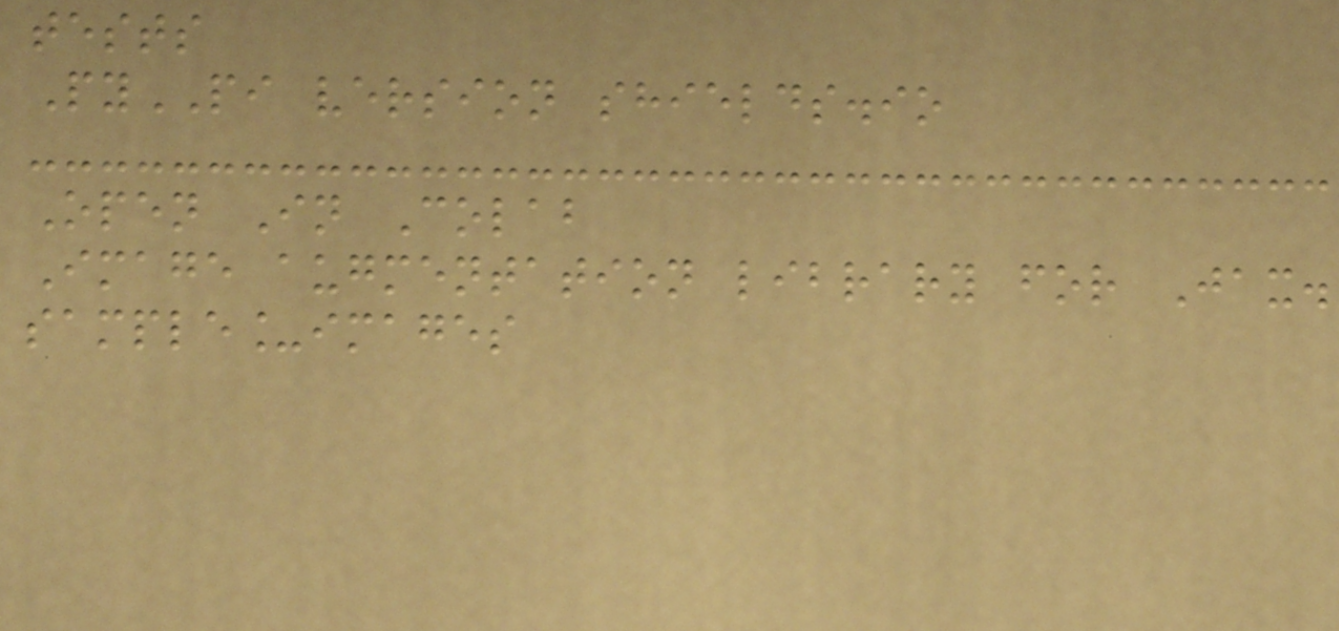tests
PyPI version shields.io
Open In Colab
Image augmentation library for Jax.
sample_images
